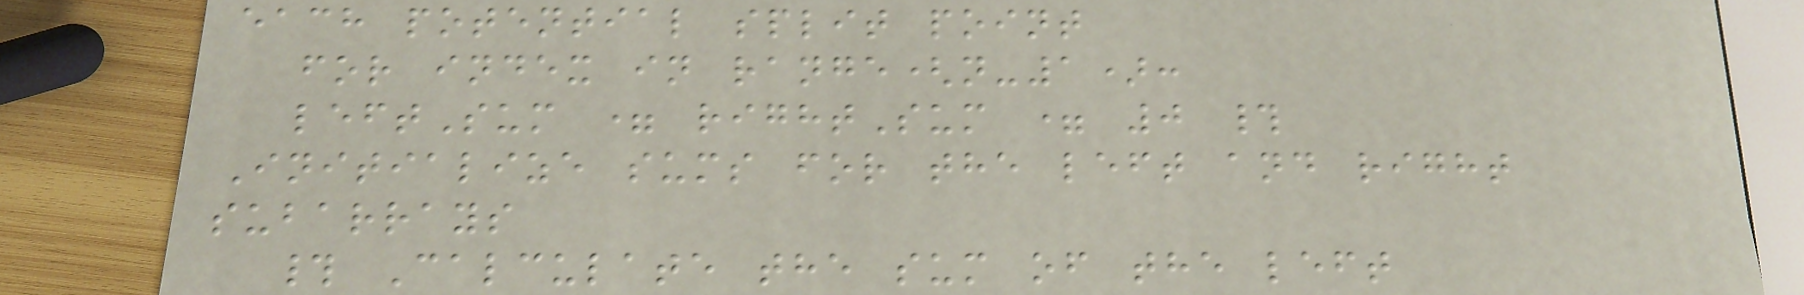each potential split point
for index in range(n-1):
leftSum = rightSum = 0 #
Initialize sums for the left and right
subarrays
# Calculate the sum of the left
